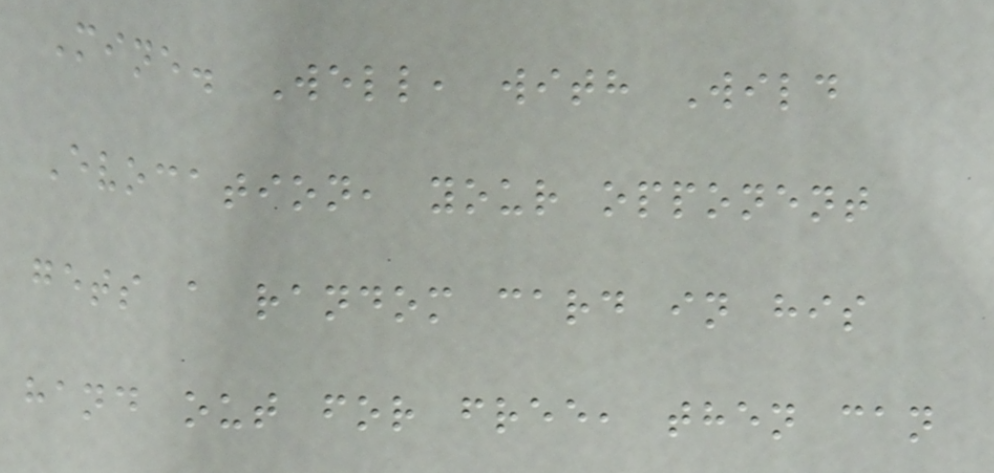Mine. Well, with Wild
Evocation, your opponent
gets a random card in his
hand out for free, then can
